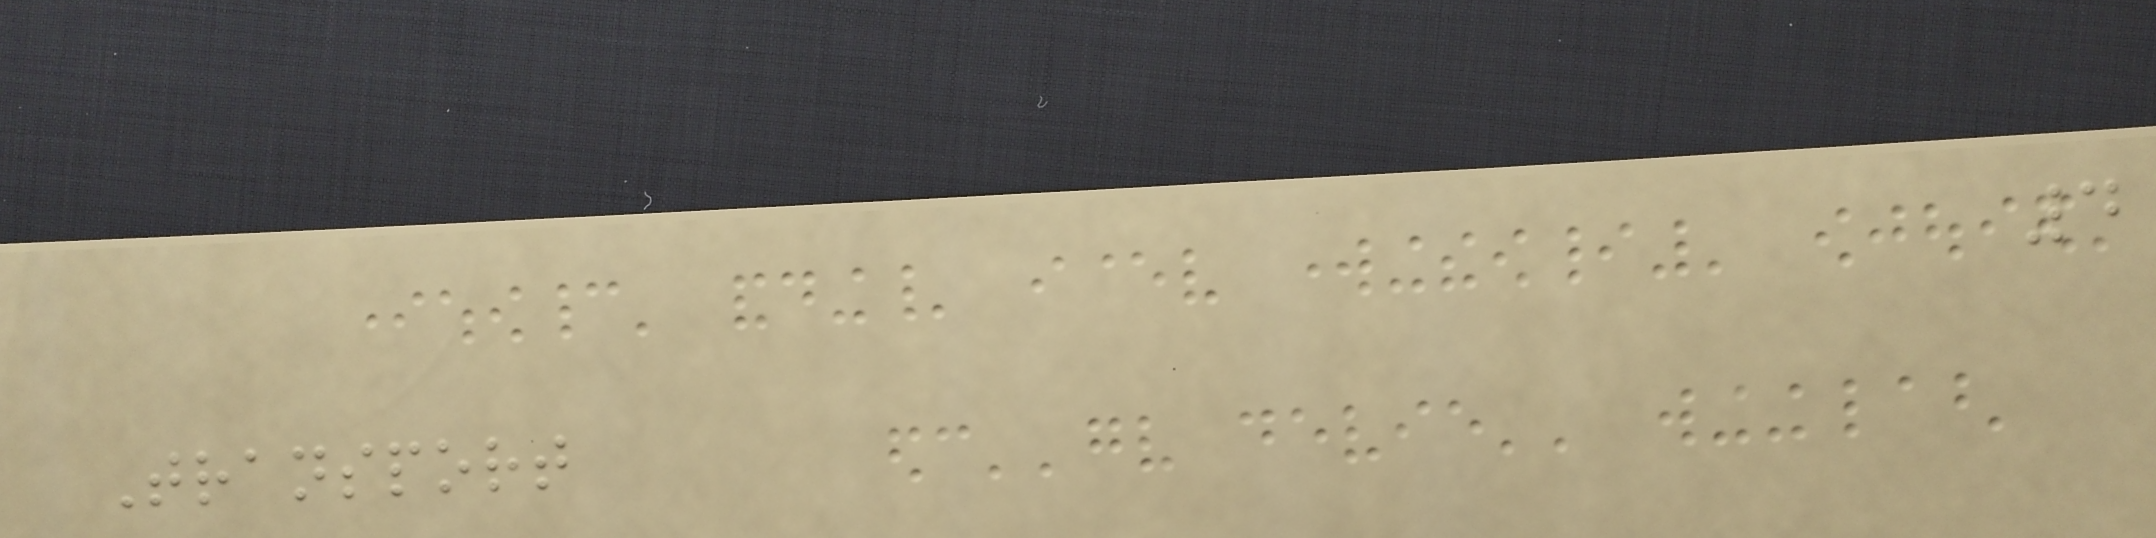4
Transport
